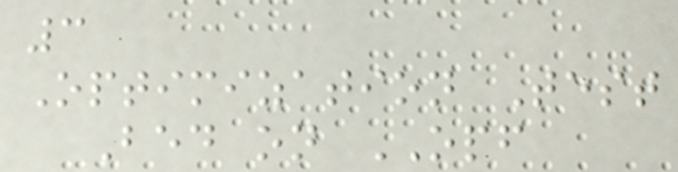3
Optimization Test
Bed on OPF
